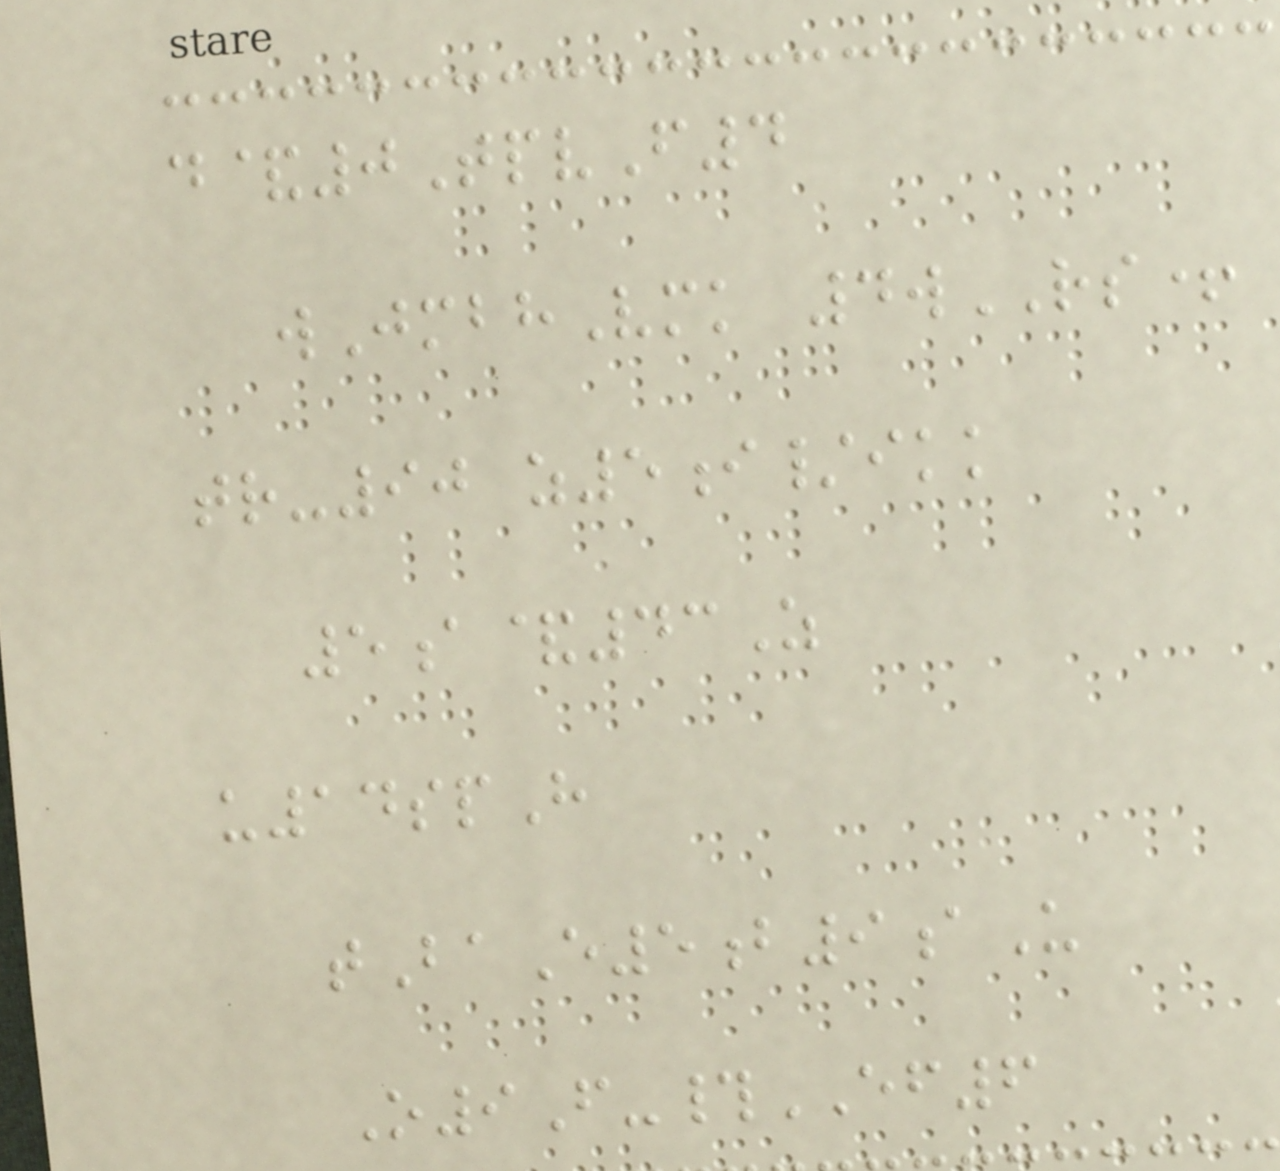d&0TpvF4
wJmbhVmk 4wRS+
tr-90 z5i/ikk
5a&43Z
u14spH
tBaE5b9aU
O9F-#EF6
